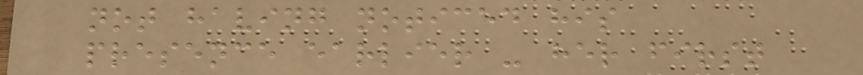not having noticed his
presence earlier - her first
